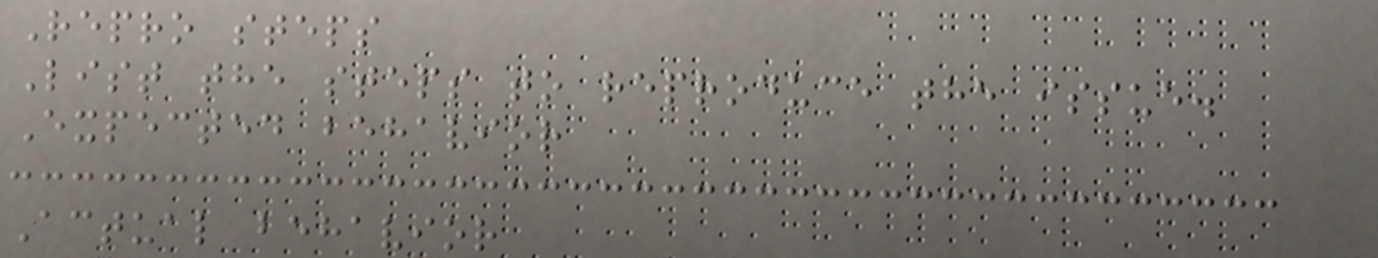Repro steps
List the steps to reproduce the issue.
Expected behavior
Actual behavior
